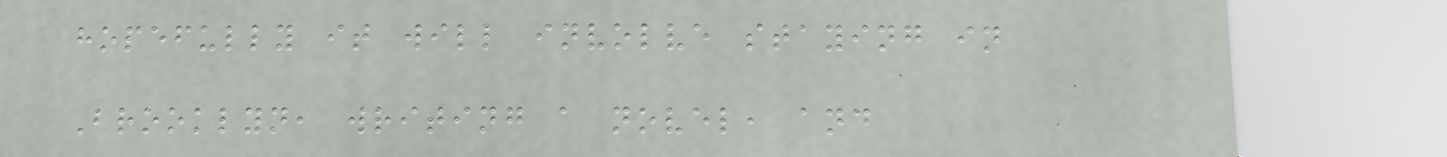hopefully it will involve staying in
Brooklyn, writing a novel, and
